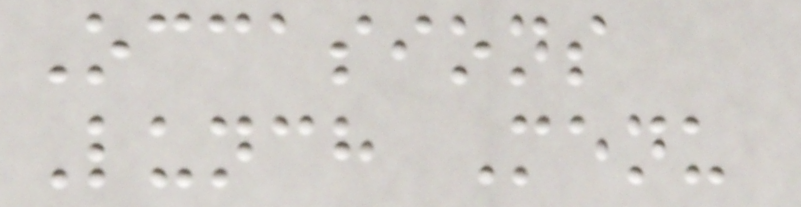Occasions
Lunch Menu
